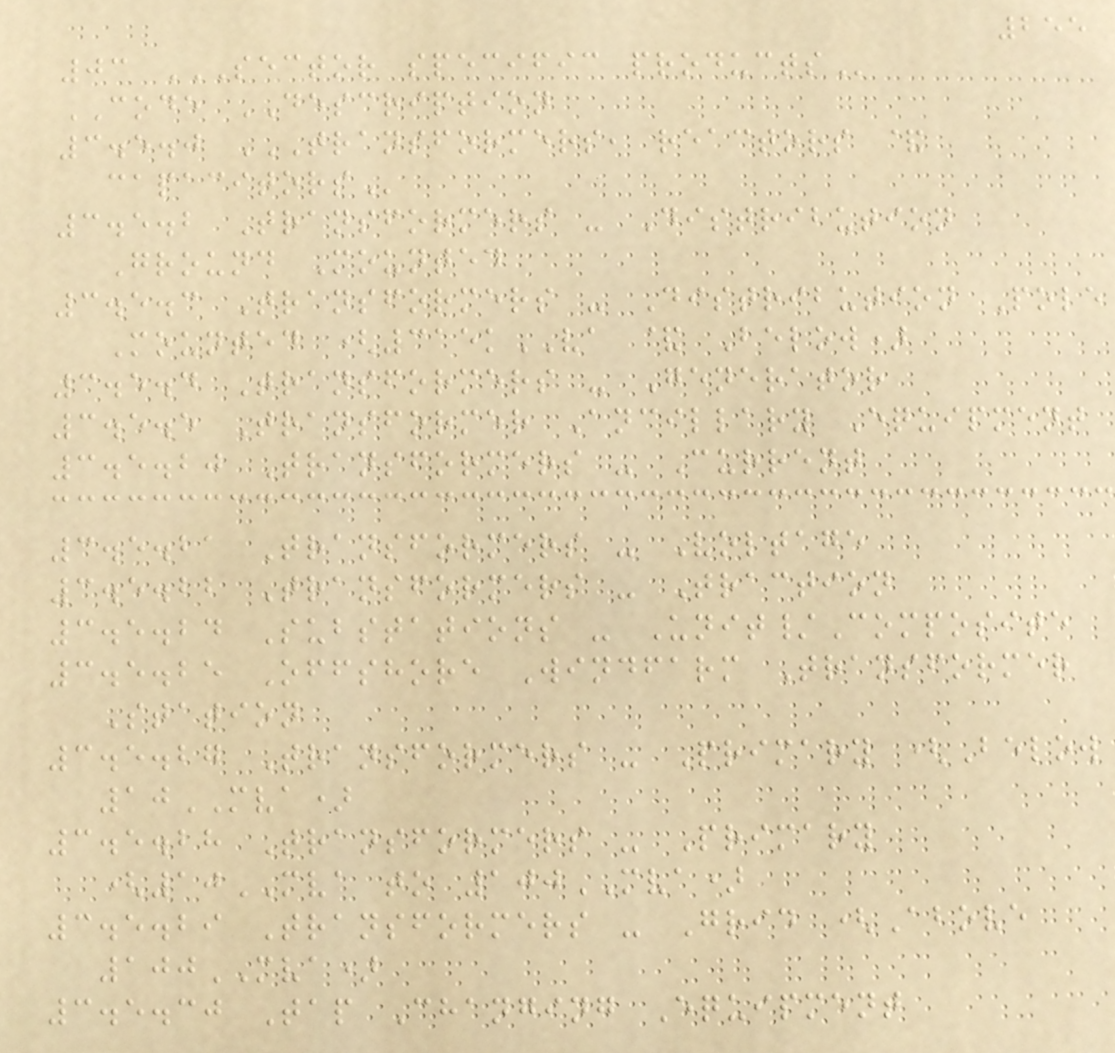255
03 SECTOR SPECIFIC PRODUCTS
CODE DESCRIPTION
3.5.0 TRANSFORMERS, REACTORS &
CAPACITORS
3.5.2 Transformers - Distribution
Ground Mounted
3.5.3 Transformers - Distribution Pole
Mounted (315kVA & Below)
3.5.4 Transformers - Generator
3.5.5 Transformer Ancillary Equipment
3.5.20 Transformers - Current
3.5.21 Transformers - Voltage
3.5.22 Transformers - Traction
3.5.24 Substations - Unit/Composite
3.5.25 Offshore Windfarm Transformer
Station
3.5.27 Transformers - Primary (Below
10MVA)
3.5.28 Transformers - Primary
(10MVA to 100MVA)
3.5.29 Transformers - Grid (Above
100MVA)
3.5.30 Tap Changing Equipment
